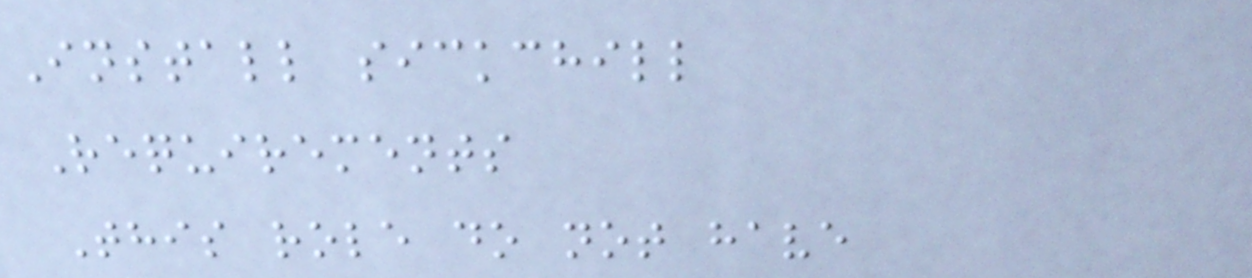Install sickchill
Requirements
This role do not have
